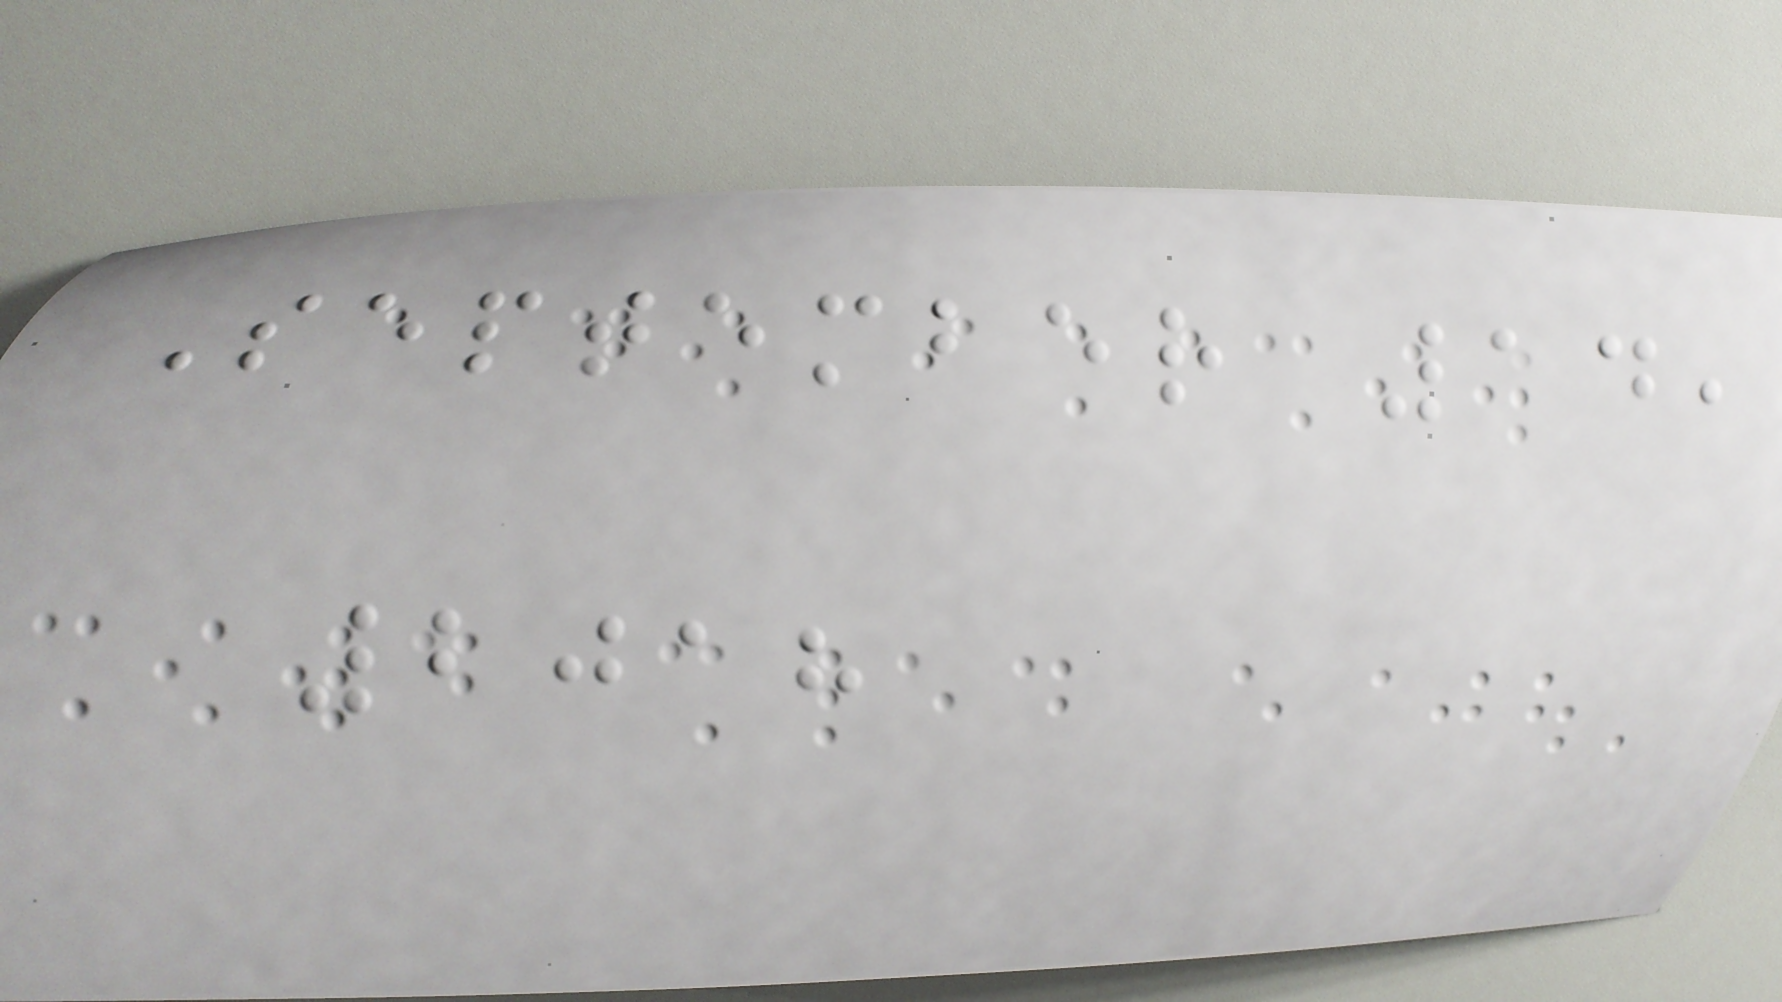September 14,
2018
